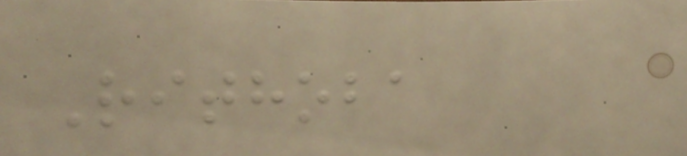Rithoba
